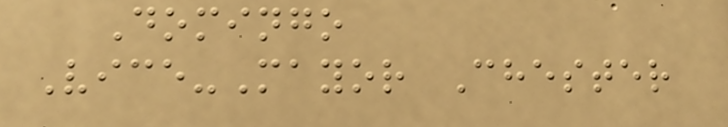Domingo
Vice-Mayor Chester
